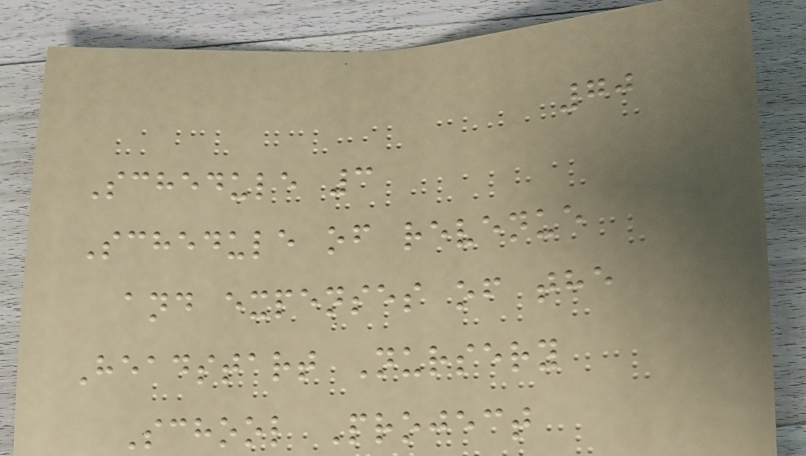70
Schedule 3
Schedule of revenue
and expenses of the
Headstart Nursery
School Project
